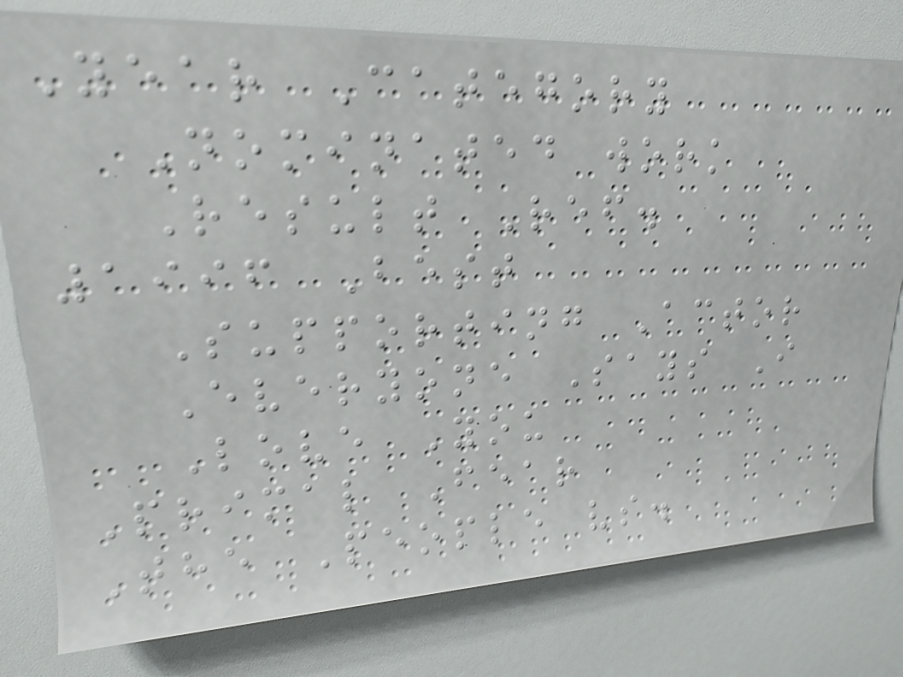Year Category
Nominated work
Result Ref.
1996 Best
Supporting Actor
Everyone Says I
Love You
Primal Fear
The People vs.
